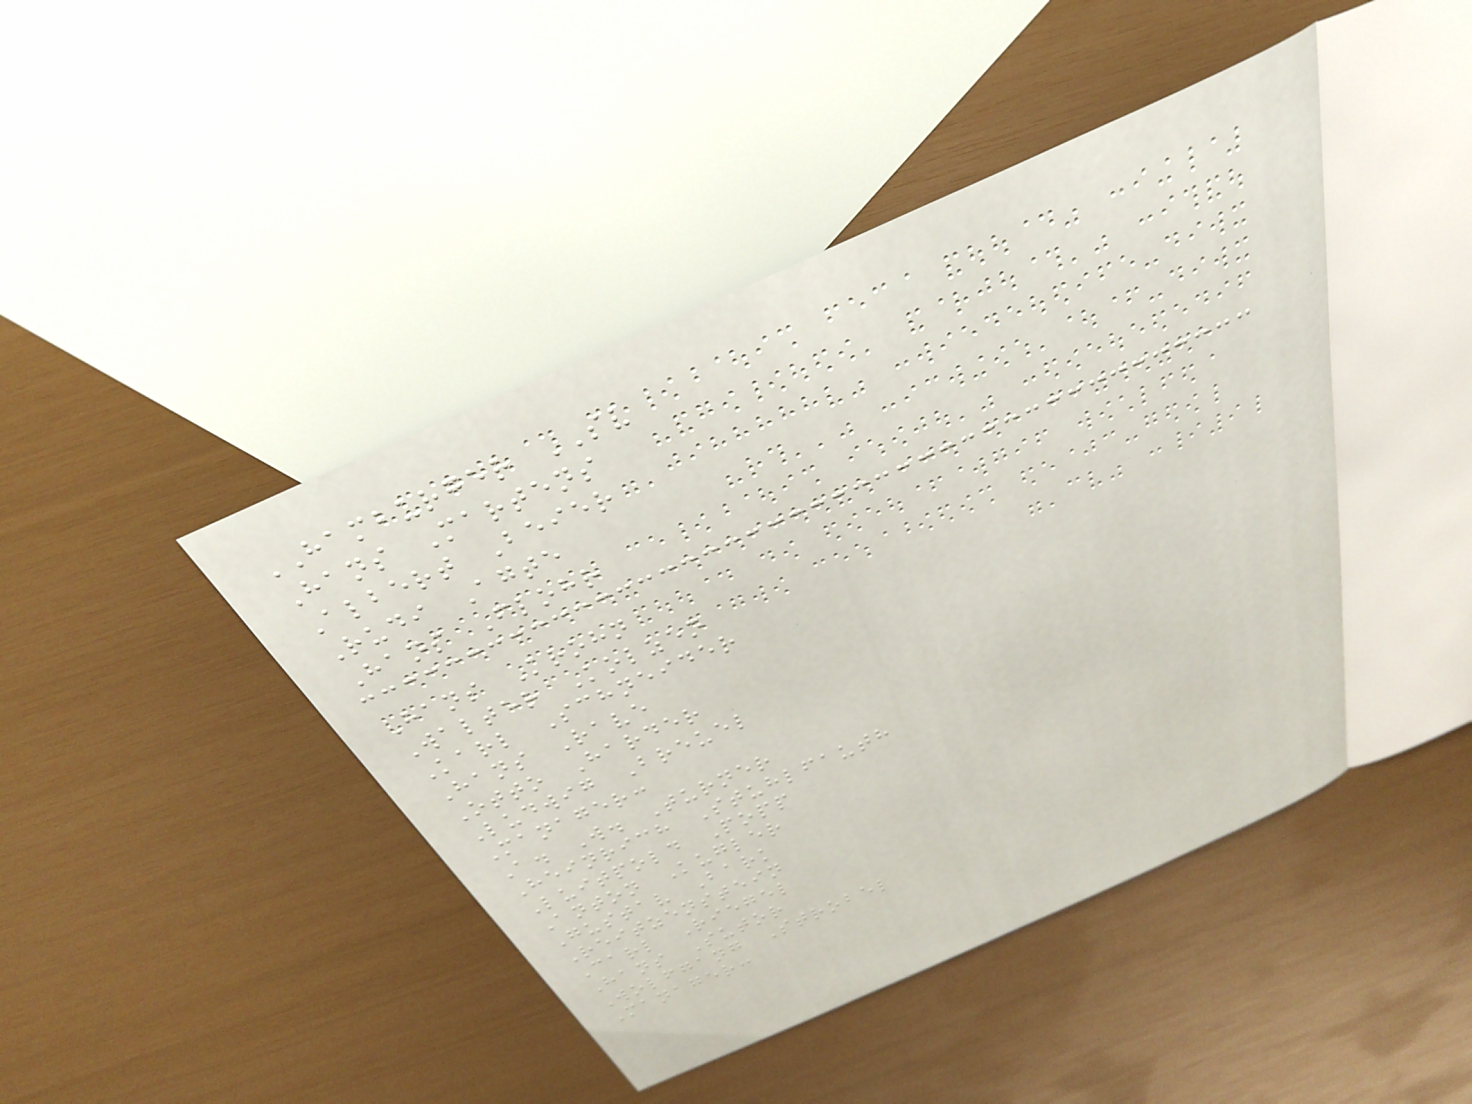HAMBURGER SV
Hans Martens
Albert Beier
Rudi Agte
Hans Flohr
Hans Krohn
Walter Kolzen
Karl Schneider
Hans Rave
Otto Harder
Ludwig Breuel
Manager:
A. W. Turner
Heinrich Stuhlfauth
Luitpold Popp
Anton Kugler
Gustav Bark
Reitzenstein
Carl Riegel
Hans Sutor
Wolfgang Strobel
Manager:
